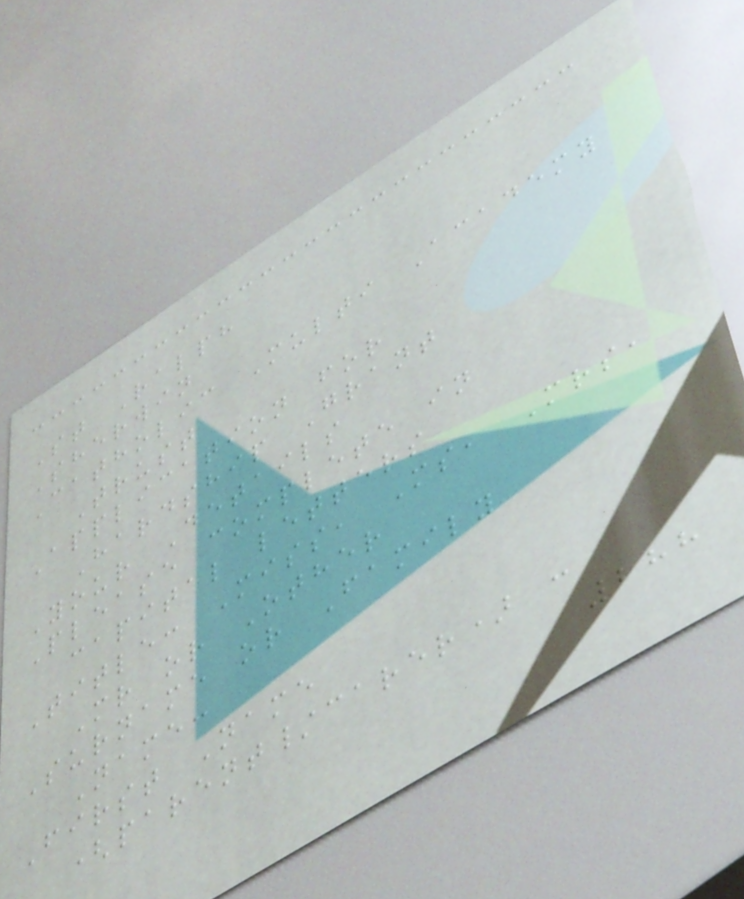St Ralph
Sherwin
Catholic Multi Academy
Trust
Application for
Hardship Grant
Your Details
Please complete in
capital letters
Title: Miss, Ms, Mrs,
Mr or Other
Surname or Family
Name:
First Name
(parent/carer) :
288
